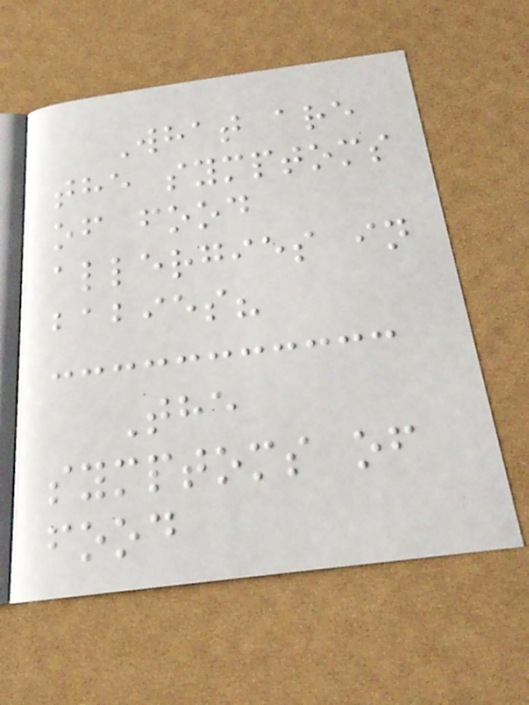What are
the symptoms
of food
allergies in
babies?
The
symptoms of
food
